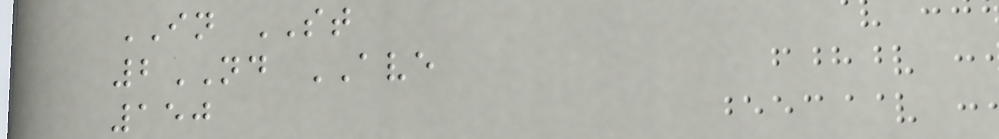IN ST
2ND AVE
150
